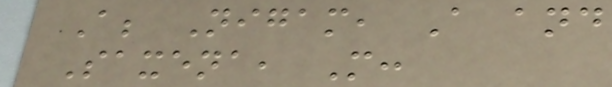A; Nigam, A and
Saxena, M:
